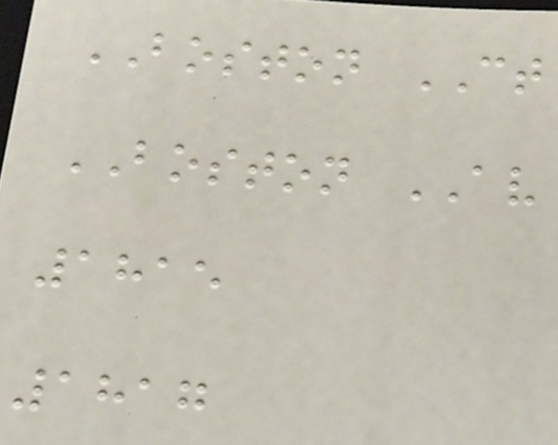BOSTON CT
BOSTON AV
1815
1817
